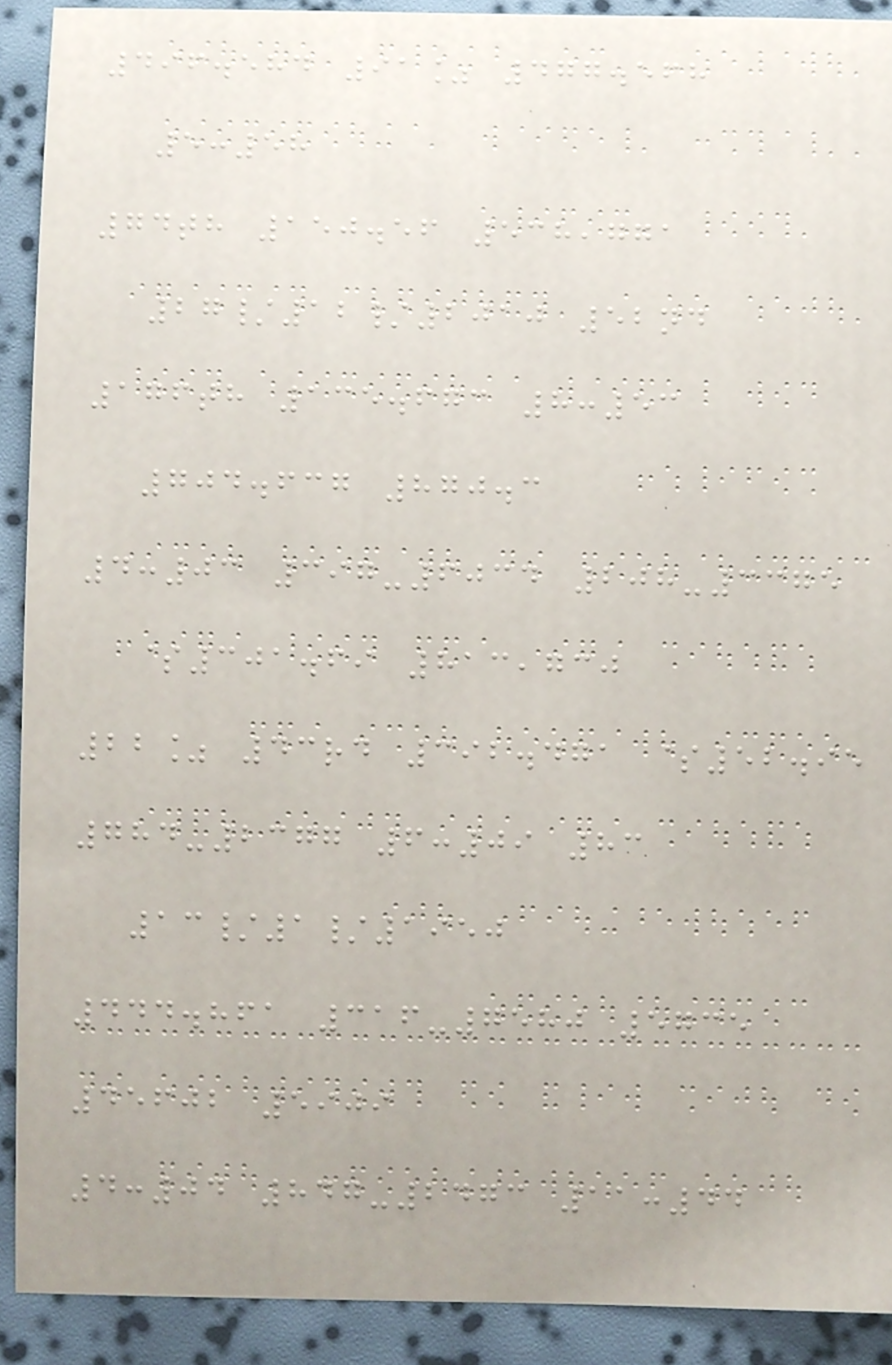496.584 91% 477.568
5:58
74th 150.56 538,771
27/12/2010 52nd
176th 135.673 8:53
704.637 870.3
4:03 397-6034 208-3375
$301.69 813,730
22% 43rd 392.471 $52.95
784-2377 6:09 83
13/1/1950
444.861 316-7580 5735
45602 5909
4:04 847-2473 11:44
